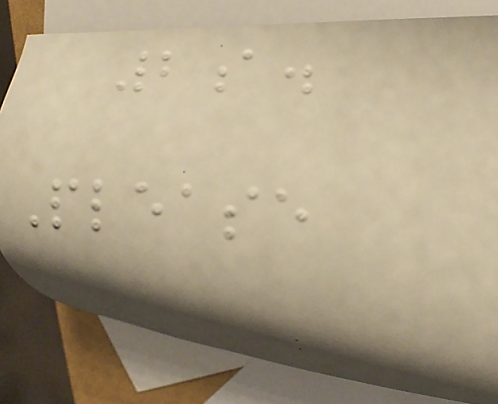2a.
Please
